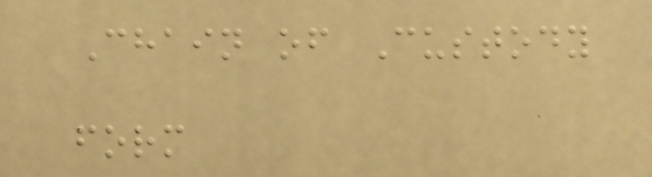Chain of Custody
form
